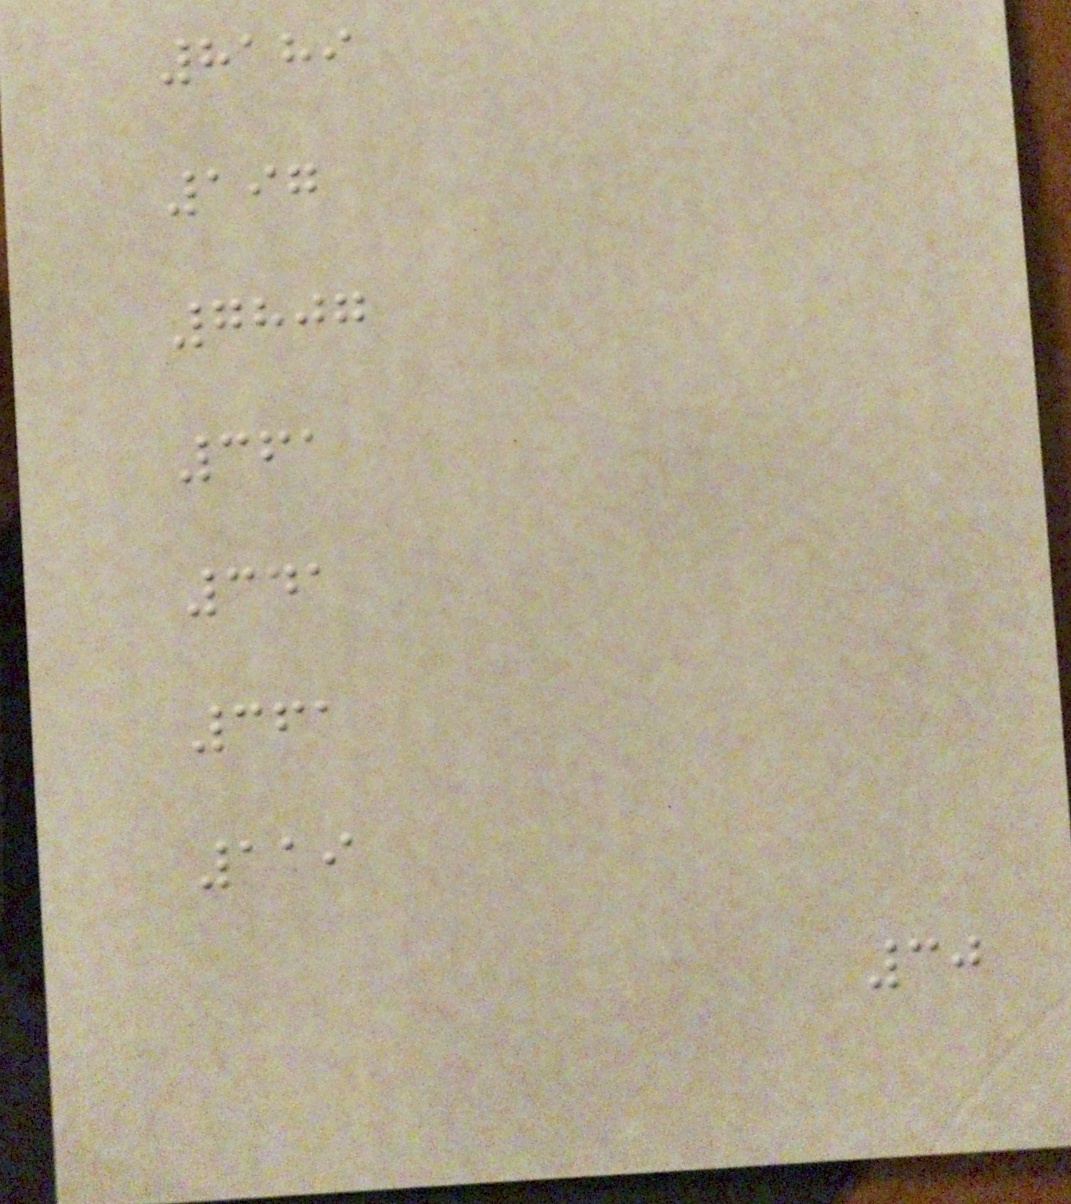8189
197
7807
361
341
361
119
30
